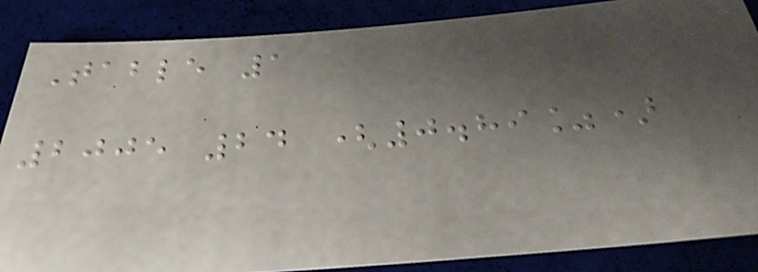Table 1
2005 24 (0.89%)
